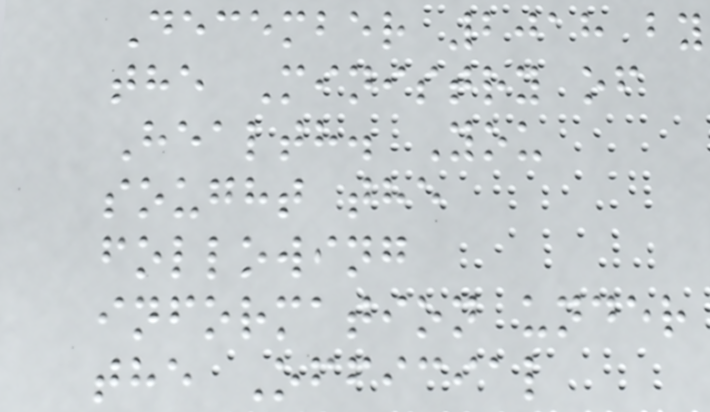December 2018 by
the Ministry of
Health. You
sought the
following
information under
the Official
